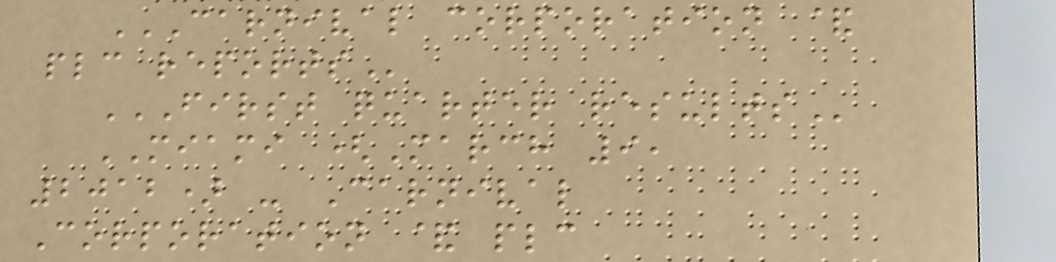CARNIVAL CORPORATION &
PLC REPORTS
FIRST QUARTER RESULTS
MIAMI (March 9,
2012) - Carnival
Corporation & plc
